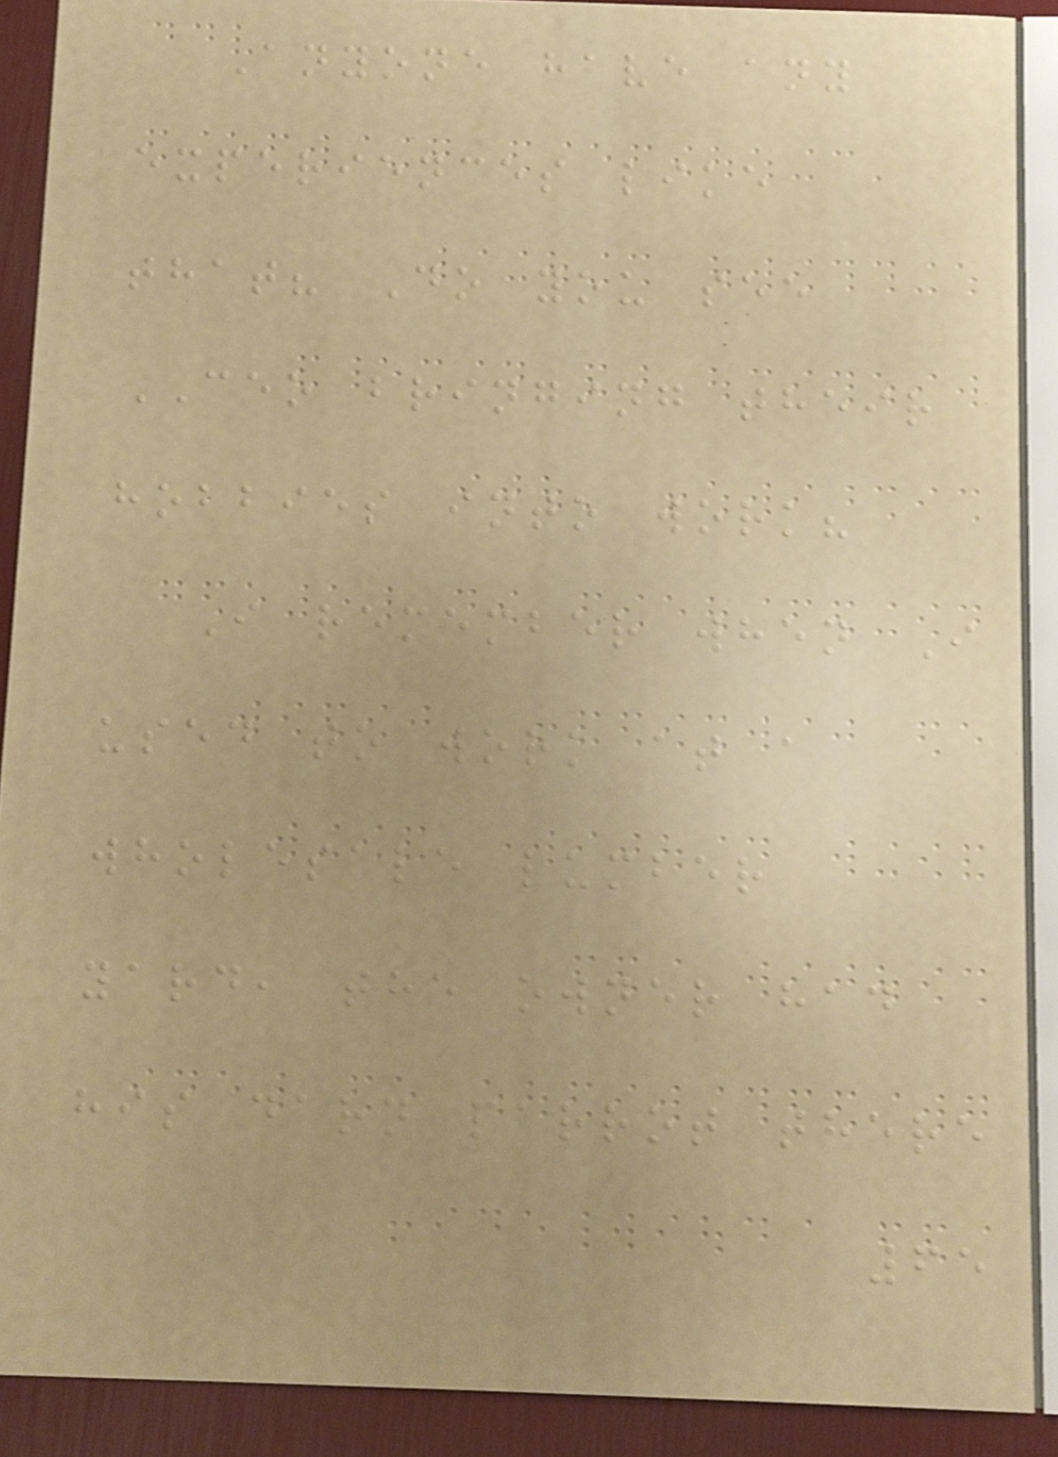Anyone have any
experiences like
that? Do you see
CEO bringing their
hobbies into work?
I remember when I
used to work at a
wholesale lumber
yard, the owner had
his darn parrot there
65
